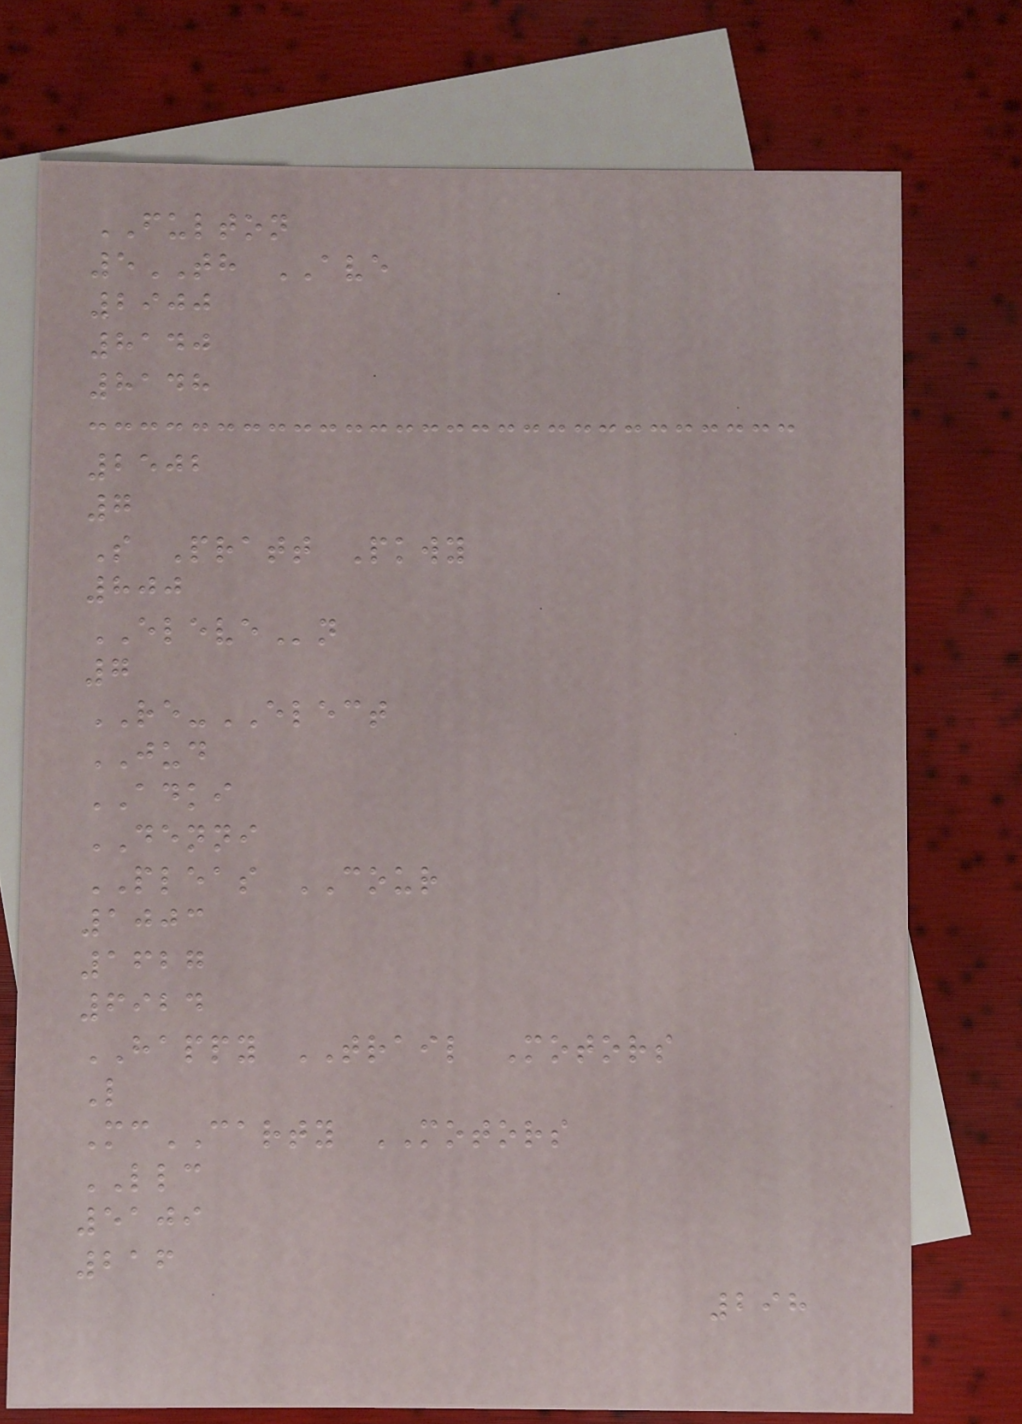FULTON
5TH AVE
2900
8140
8148
2502
7
S Pratt Pkwy
800
ELEVEn
7
RE-ELECT
JUD
ADKI
DENNI
PLEAS COUR
1003
1627
6924
HAPPY TRAIL Motors
L
McCARTY MOTORS
LLC
5109
216
298
